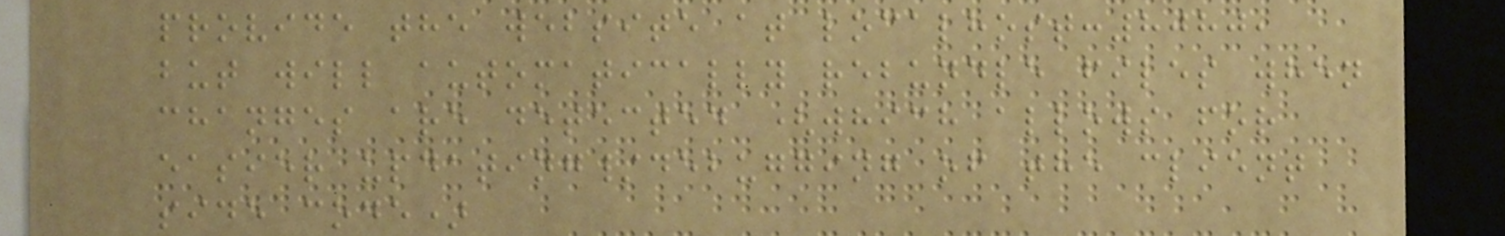provide the website at localhost:8080,
but will automatically rebundle files when
changes are detected (which allows for
easier updating/debugging of the client
side code)
